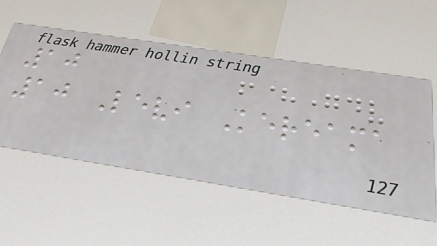10
10 Levi Kereama
